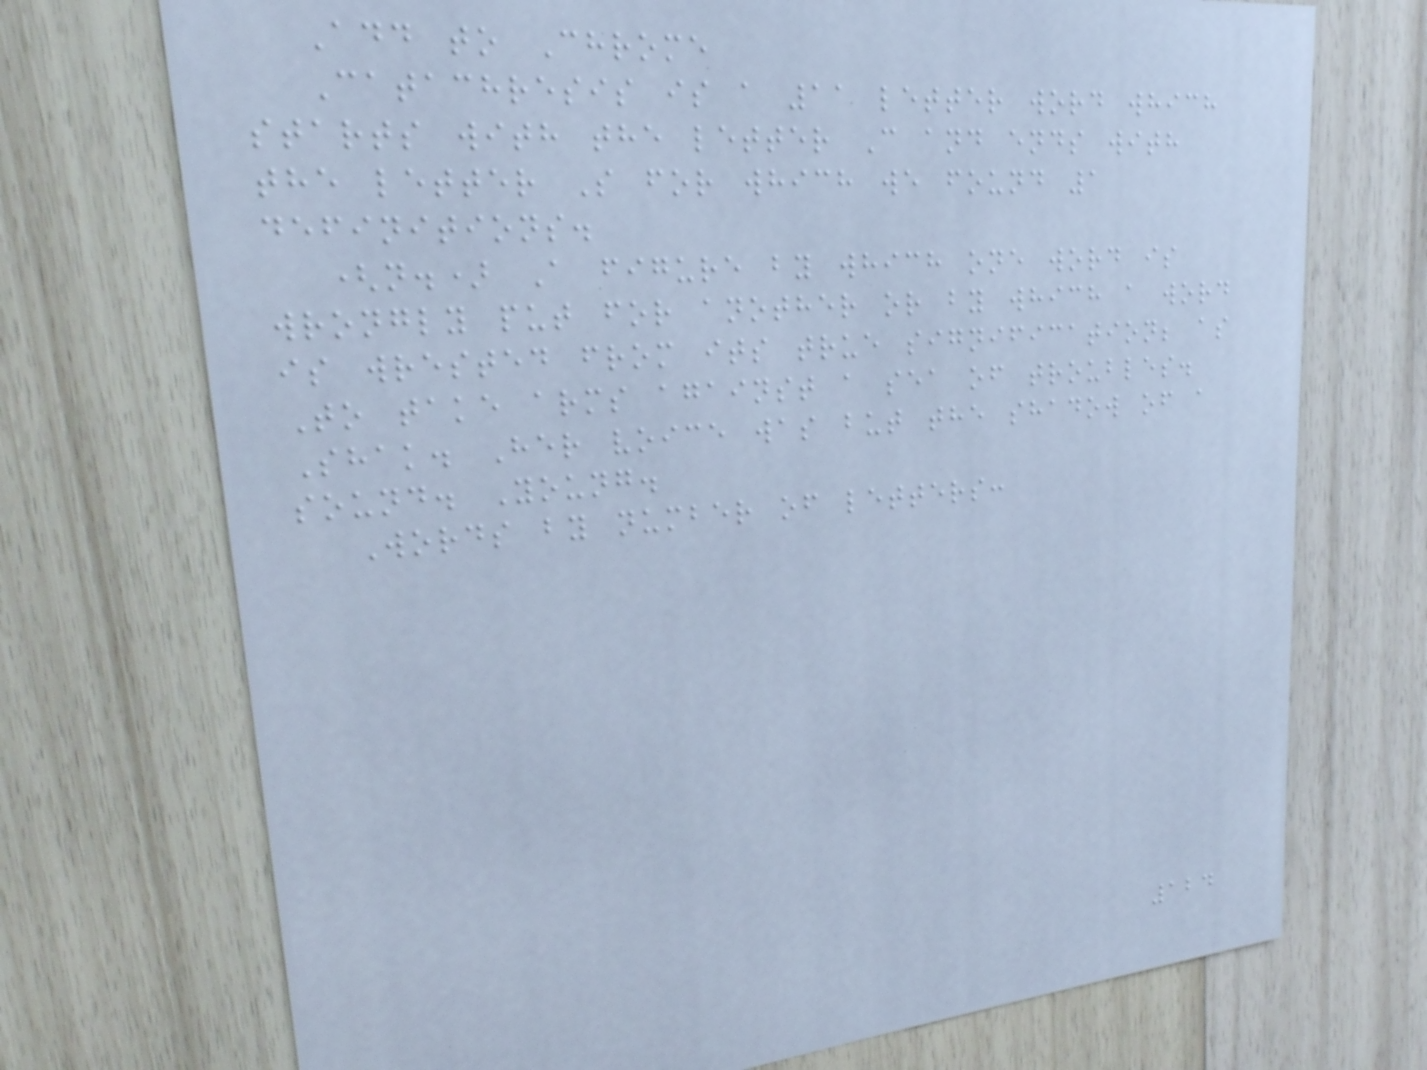Add to Chrome
Catachresis is a 11 letter word which
starts with the letter C and ends with
the letter S for which we found 1
definitions.
(n.) A figure by which one word is
wrongly put for another or by which a word
is wrested from its true signification; as
To take arms against a sea of troubles.
Shak. Her voice was but the shadow of a
sound. Young.
Words by number of letters:
124
